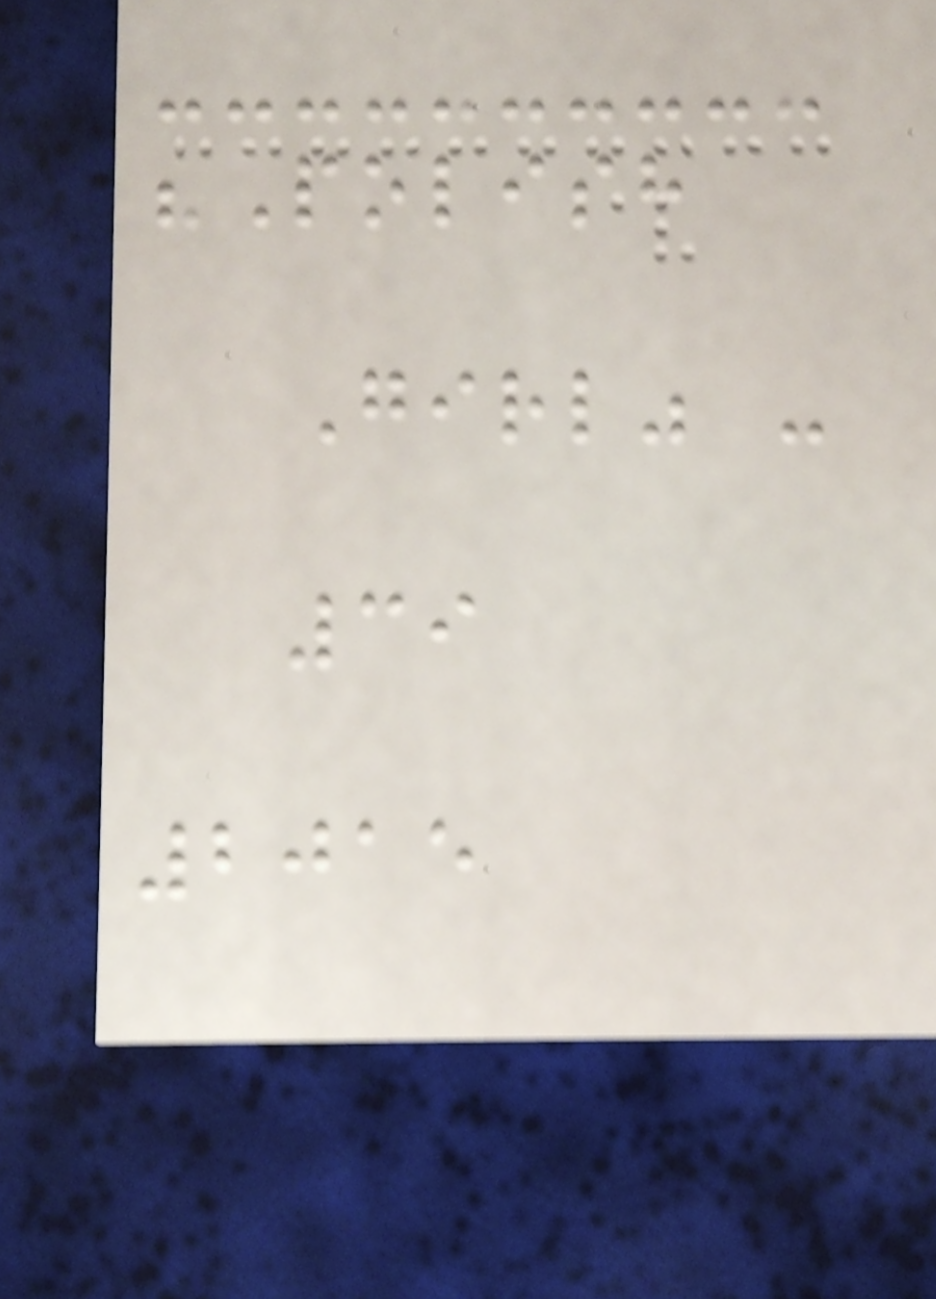"Polish
Girl" -
39
2015
